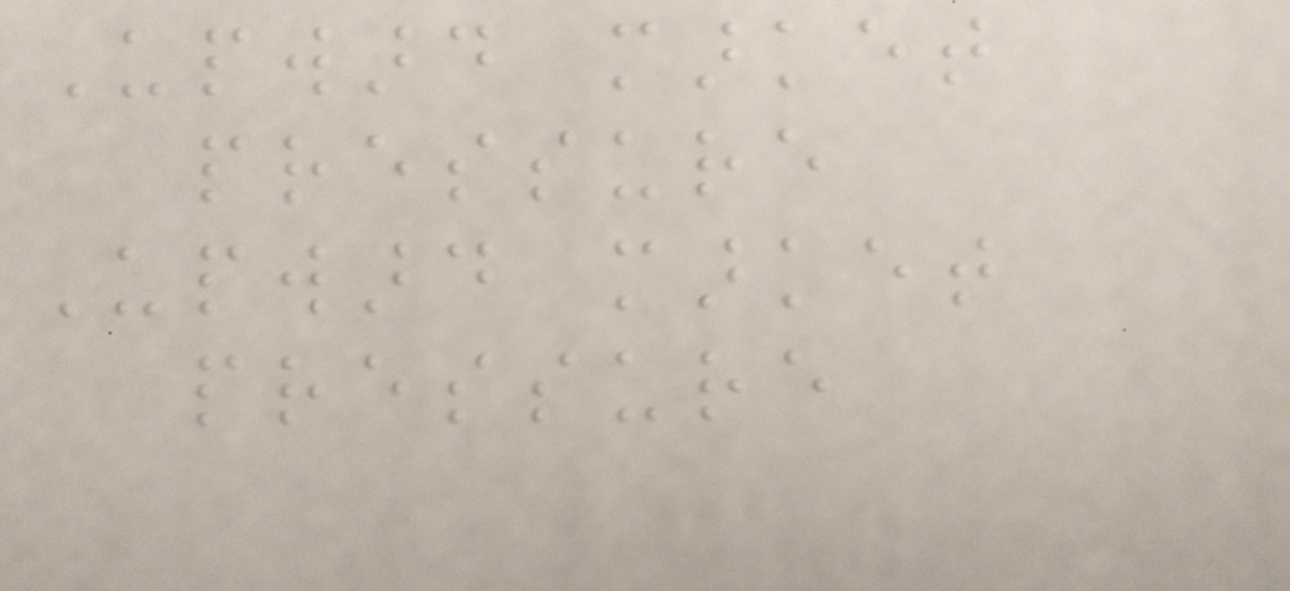Upward market
pressure
Upward market
pressure
